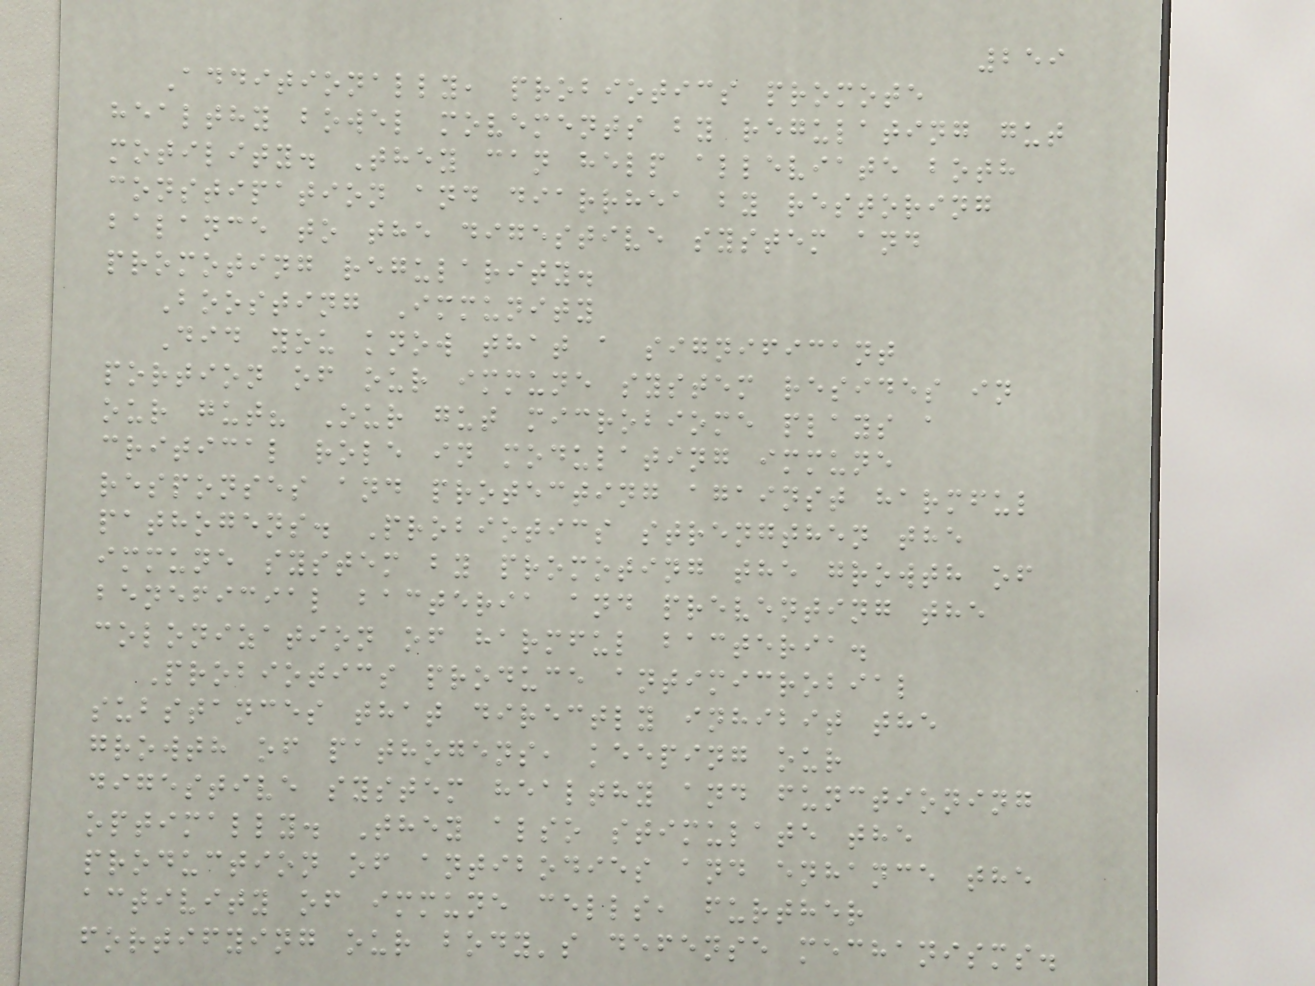259
Additionally, probiotics promote
healthy bowel movements by regulating gut
motility. They can help alleviate both
constipation and diarrhea by restoring
balance to the digestive system and
promoting regularity.
Boosting Immunity
Did you know that a significant
portion of our immune system resides in
our gut? Our gut microbiome plays a
critical role in modulating immune
responses and protecting against harmful
pathogens. Probiotics strengthen the
immune system by promoting the growth of
beneficial bacteria and preventing the
colonization of harmful bacteria.
Probiotics produce antimicrobial
substances that directly inhibit the
growth of pathogens, keeping our
digestive system healthy and functioning
optimally. They also stimulate the
production of antibodies and enhance the
activity of immune cells, further
fortifying our body's defense mechanisms.
